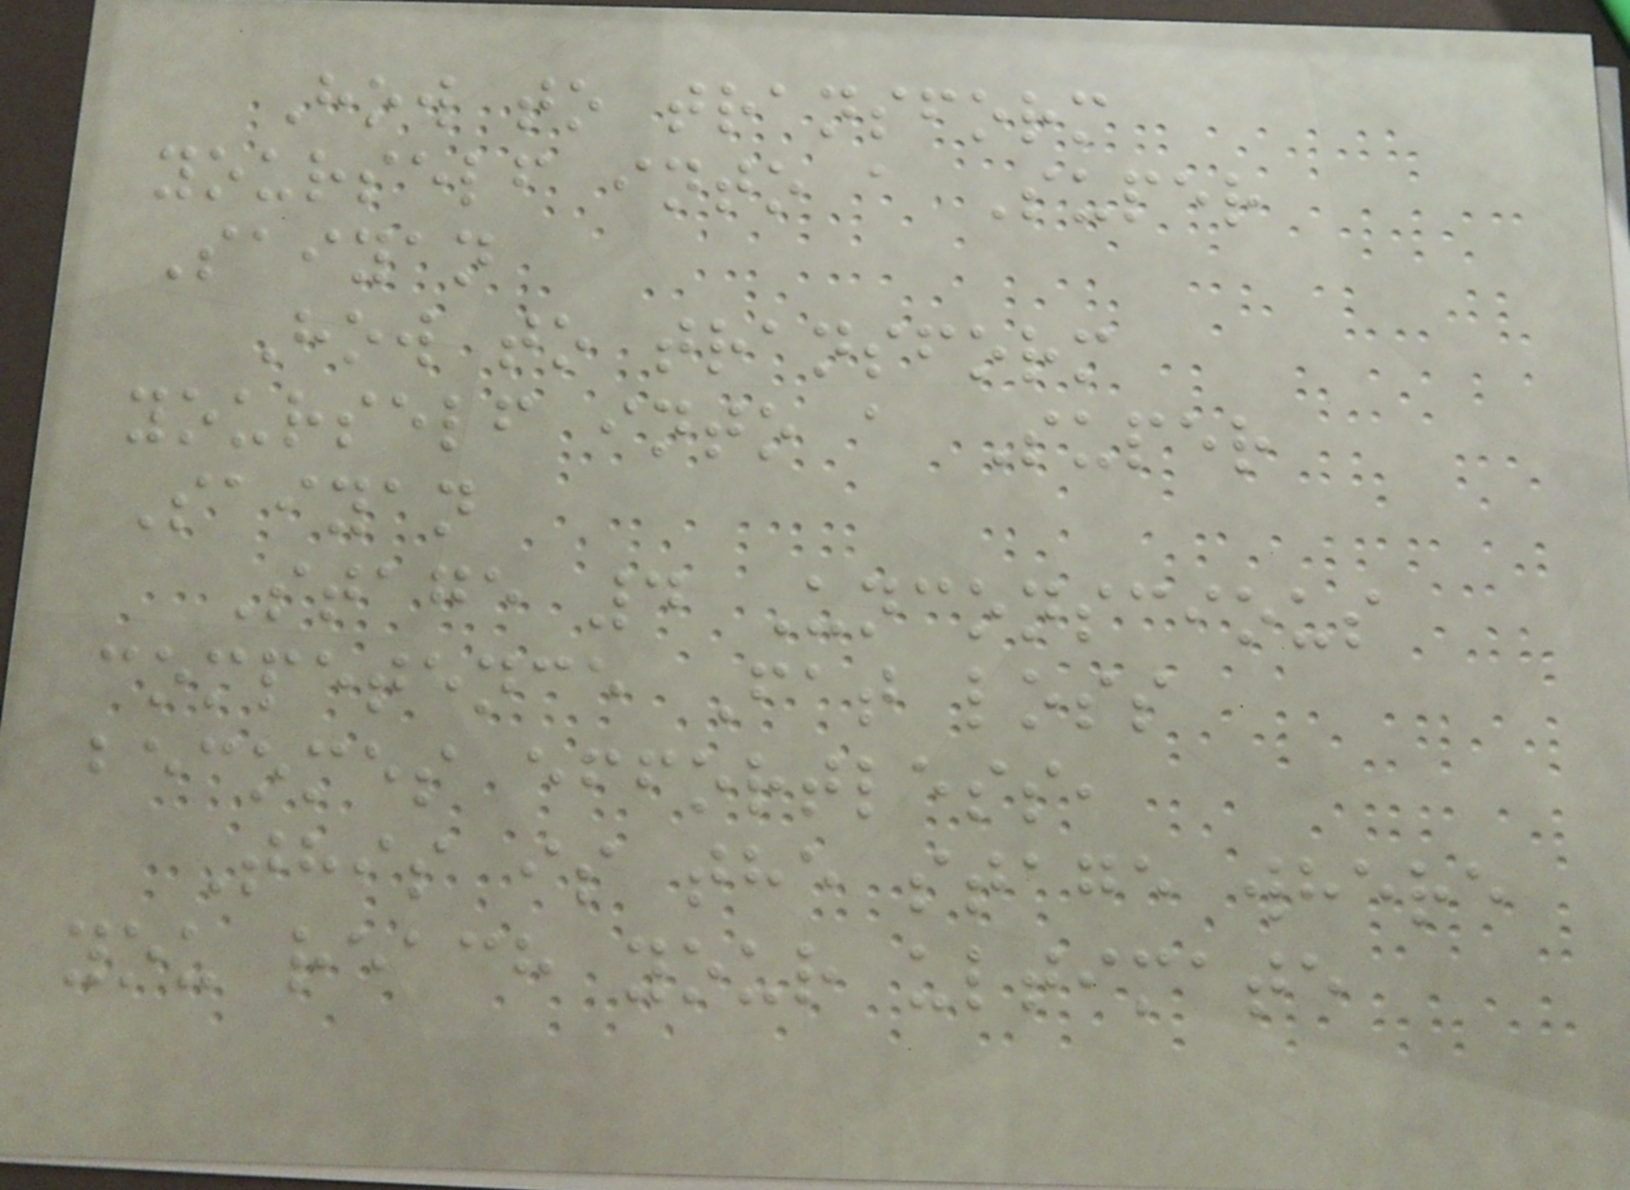How to transform
yourself into a Super
Saiyan
How to transform
yourself into a Super
Saiyan
Stage 4 Unconscious
competence Fat loss
becomes effortless,
This is the stage where
you reach your ultimate
